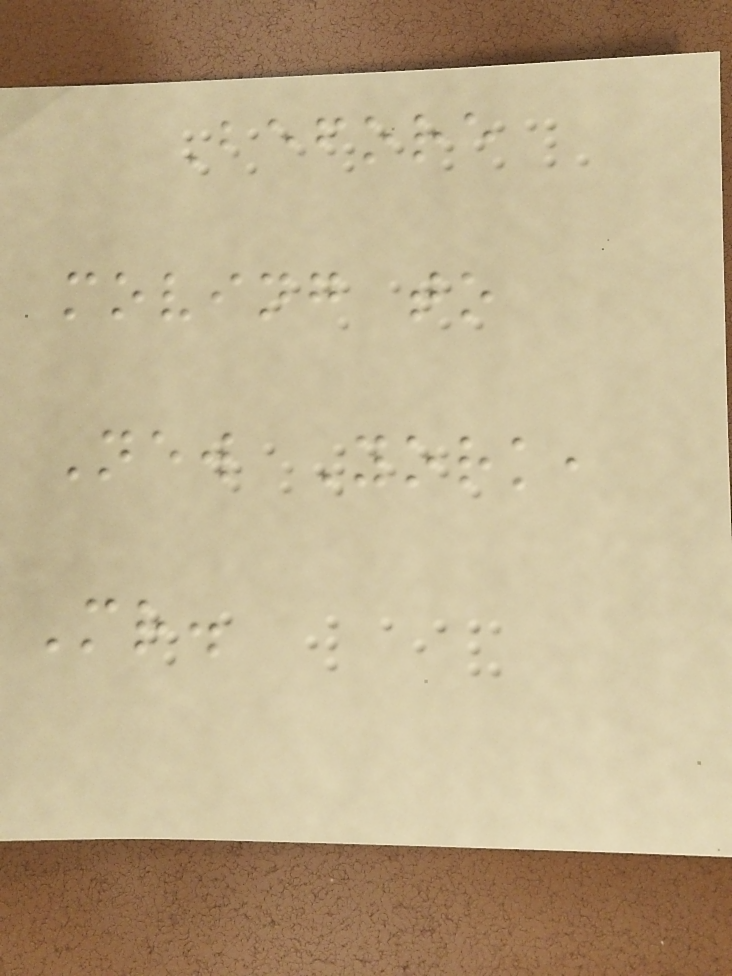Before
moving to
New York,
Mr.
